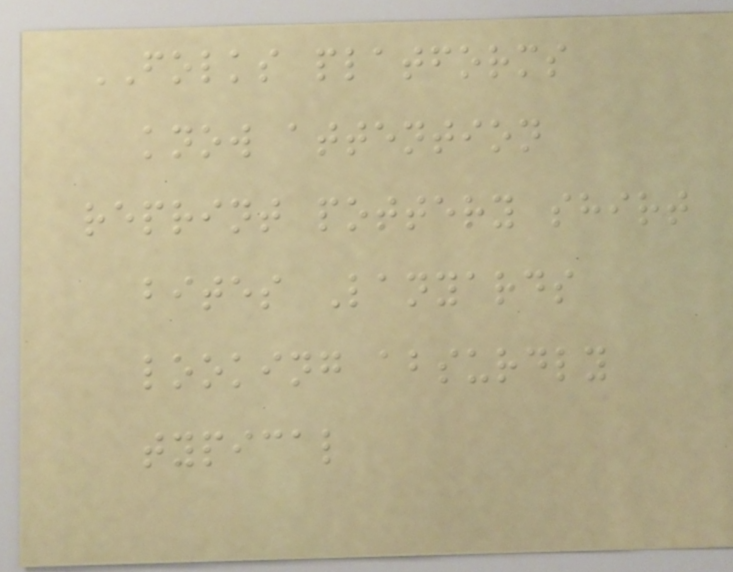FOLKS platforms
know attention
reprint pottery shirt
bites Lanyards
looking absurdly
typical
